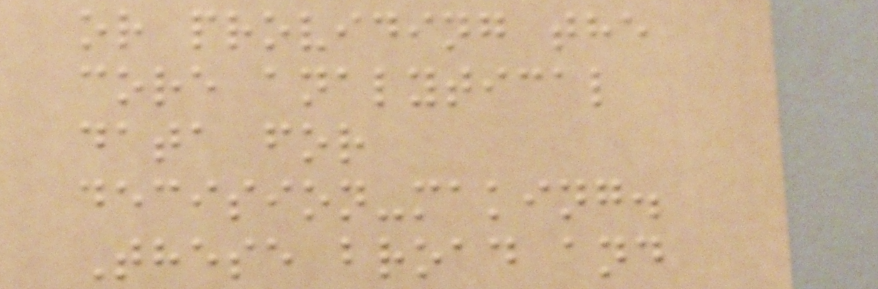or providing the
core analytical
data for
decision-making.
These broad and
